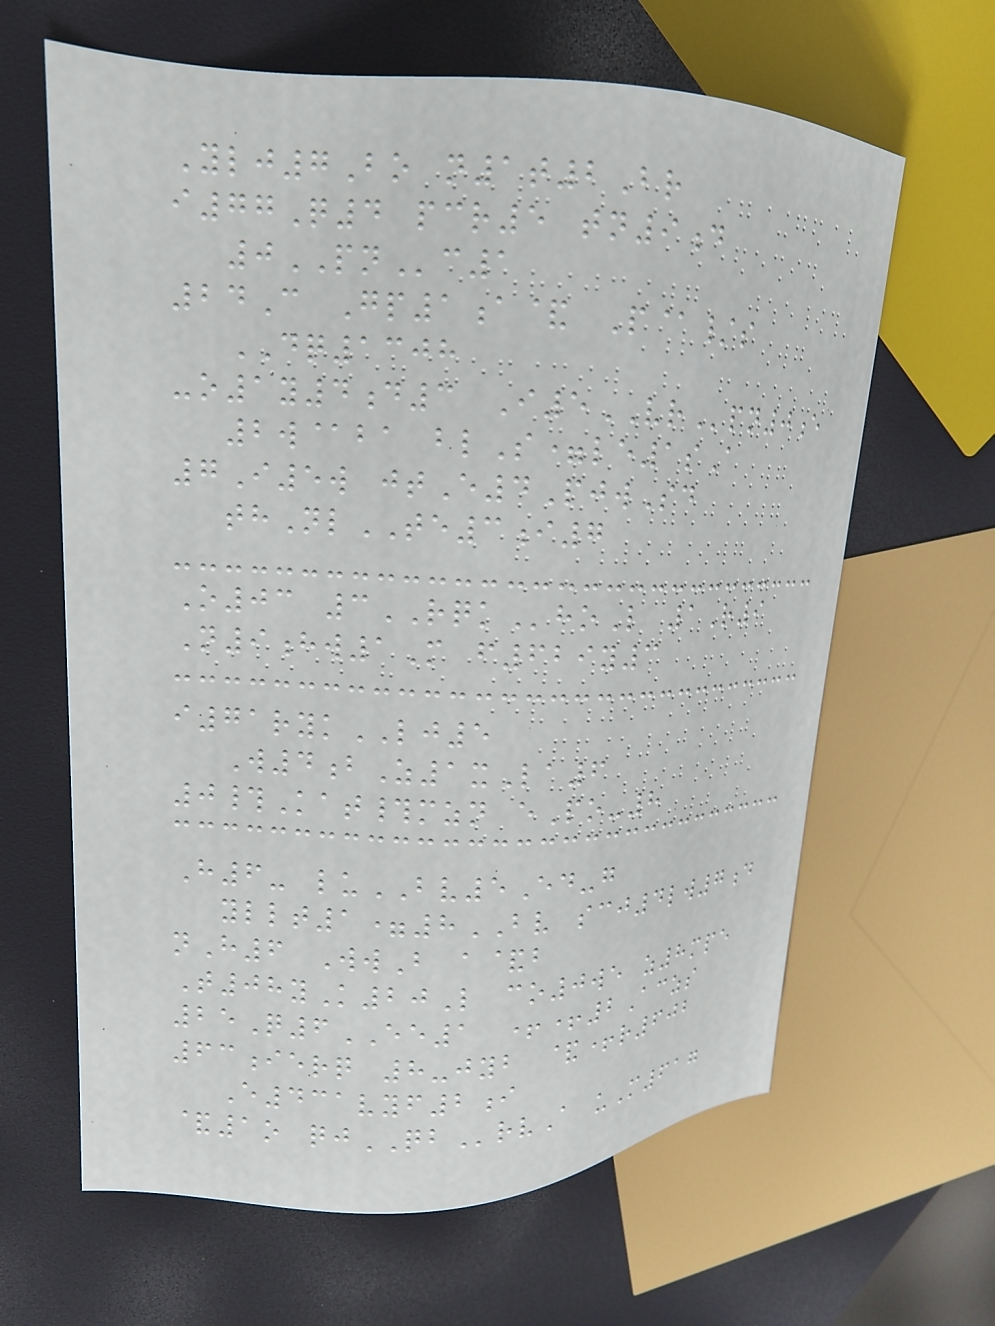Ylj7Bo n1t2Br
i77Q4 pcr5 tn9d
0PNc1
24C Gp1a& P@/s
DQ1308
-o1y4d3 I5VRpn0e
2w@ba blS=le1sA
7I5w jtE4PjwSd
thNlTE3i7
O03 3RQKhoL 1R9
N9hw1M f629y3
i71rykLJ5
W4bZ1xLa6
0#Kat#mzn ePo-8
H6- luBV5Ed-g
yllt1=8BV scj4lw7d
nH6 WwB a&b
T08yK20L co0we z8mpe
25Q6EE1 ++2Aczs
63ierq 8-jyb &+r602
E431vyf2i
&1o qjQBrvA uM617
